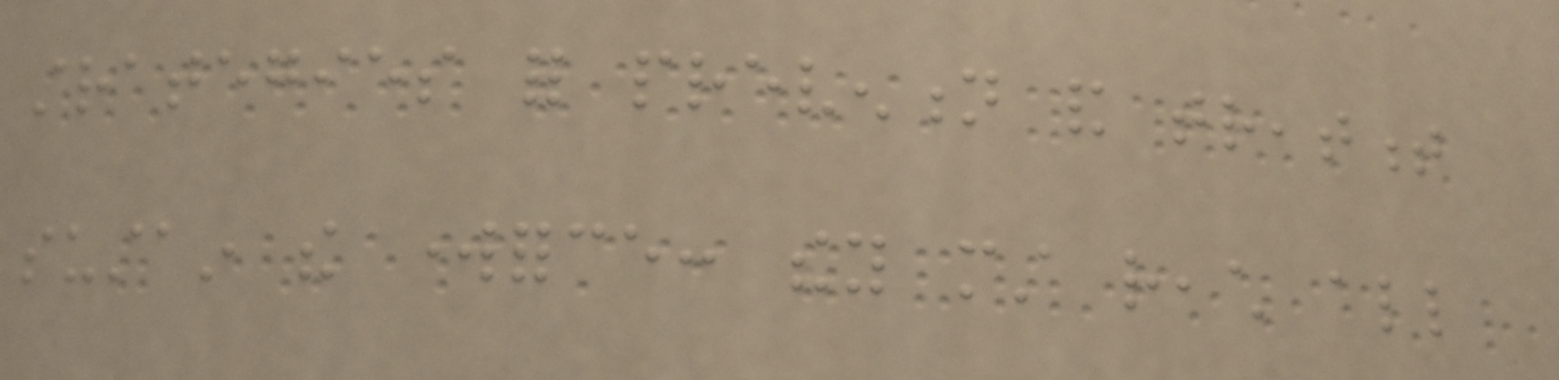strategies for prevention and treatment
sustain the workforce: they must reach all
